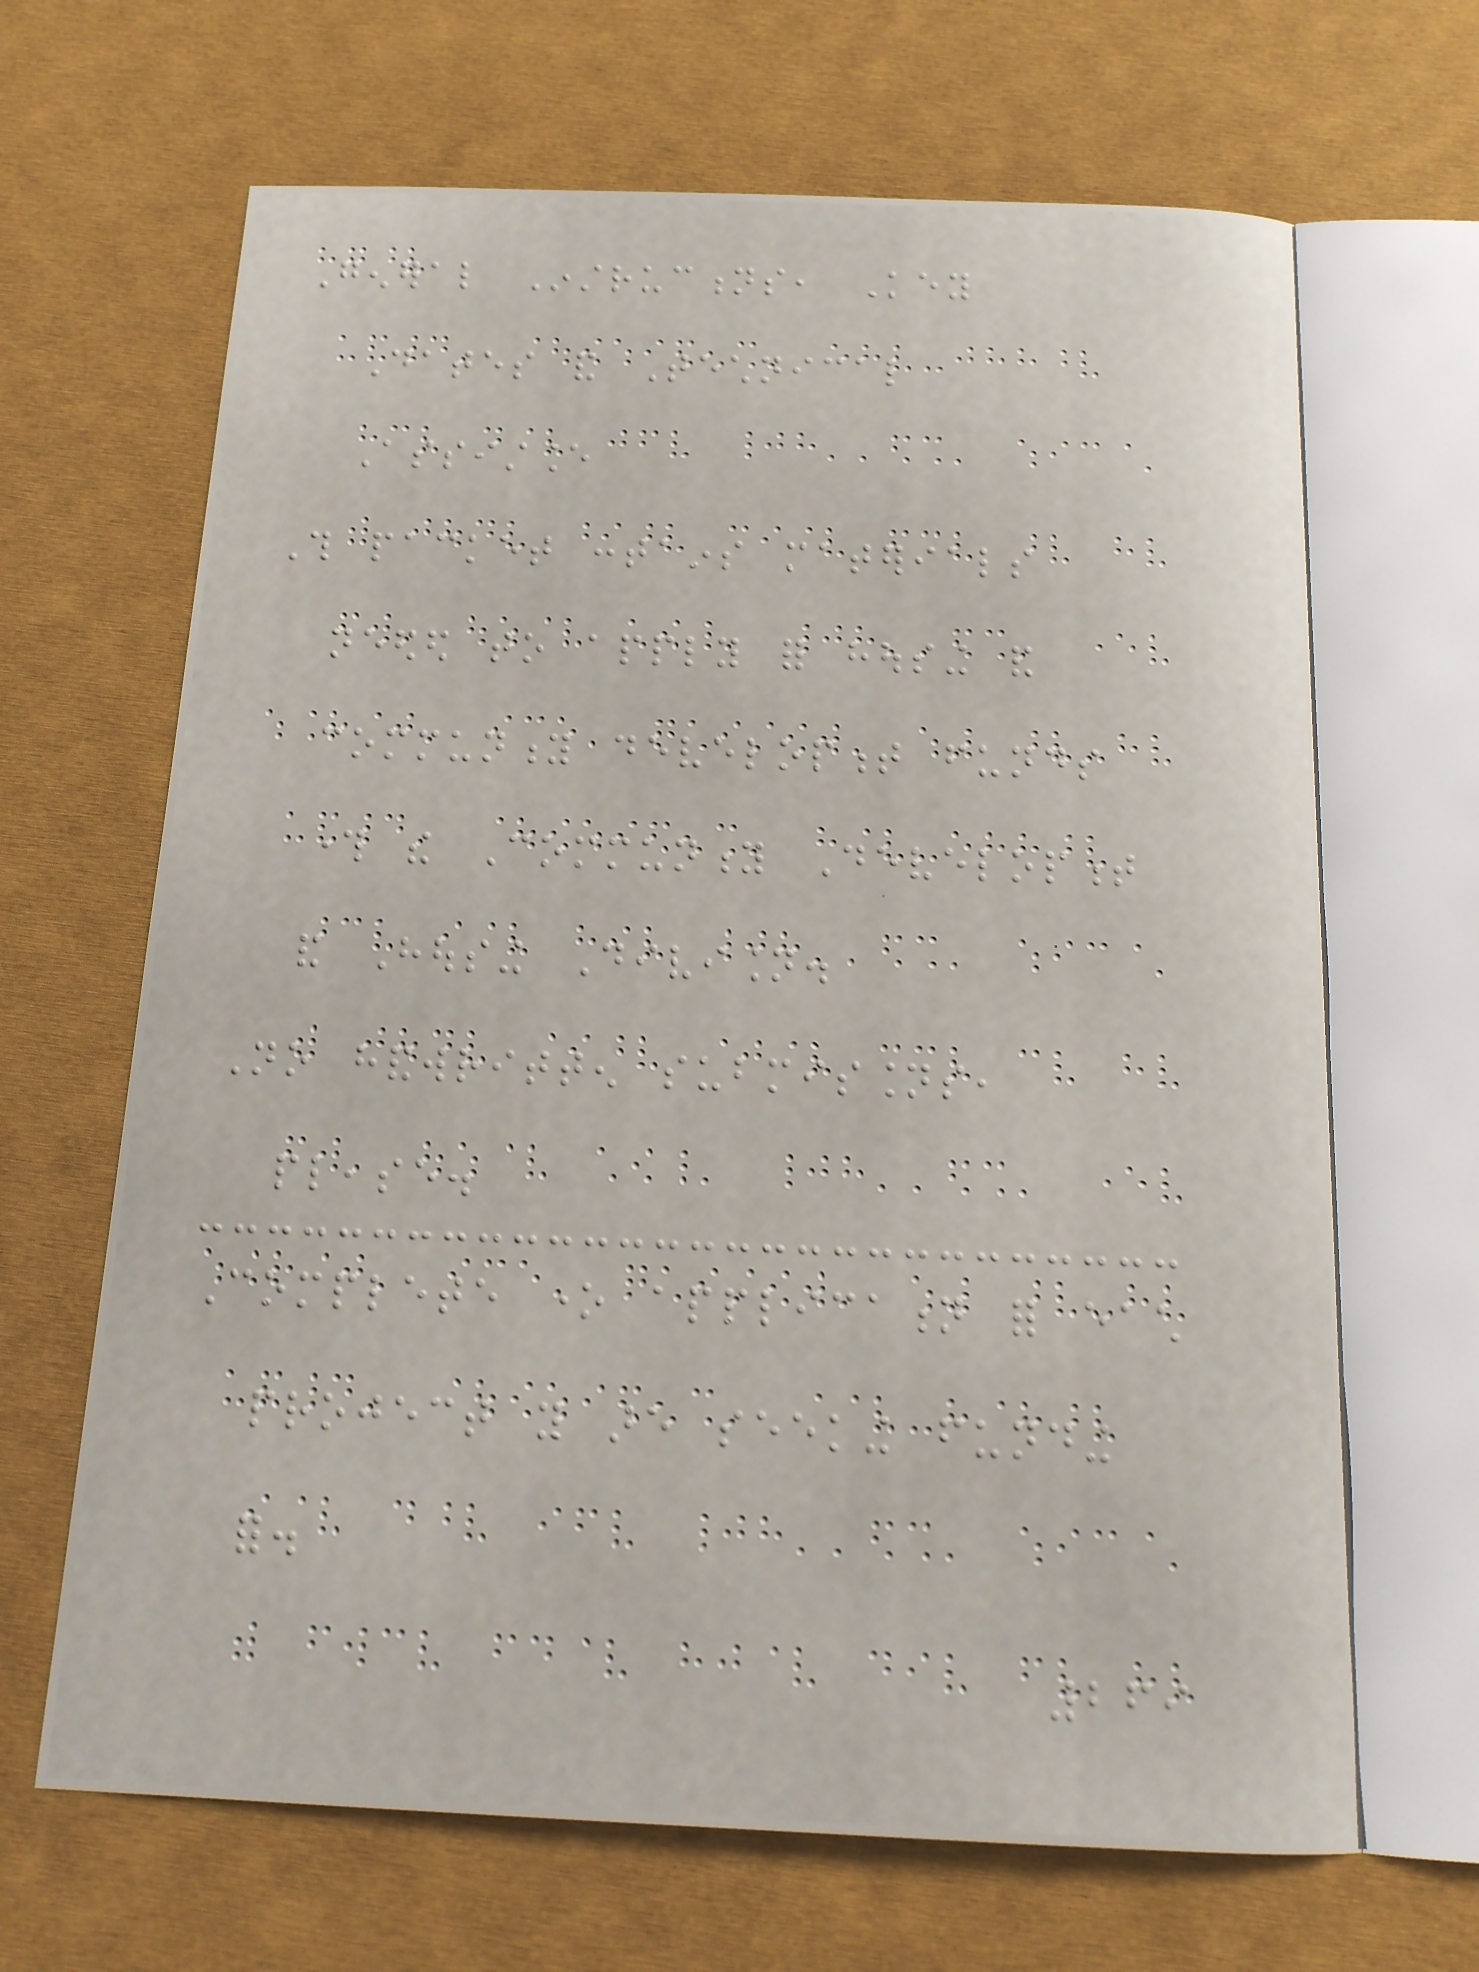General Instructions, Key
Dates and Technical
Assistance
This packet contains materials
needed to apply for housing and
community development funds
through the Community Development
and Housing Division.
No handwritten submissions,
please.
Complete one application for each
project you are seeking funding
for.
269
